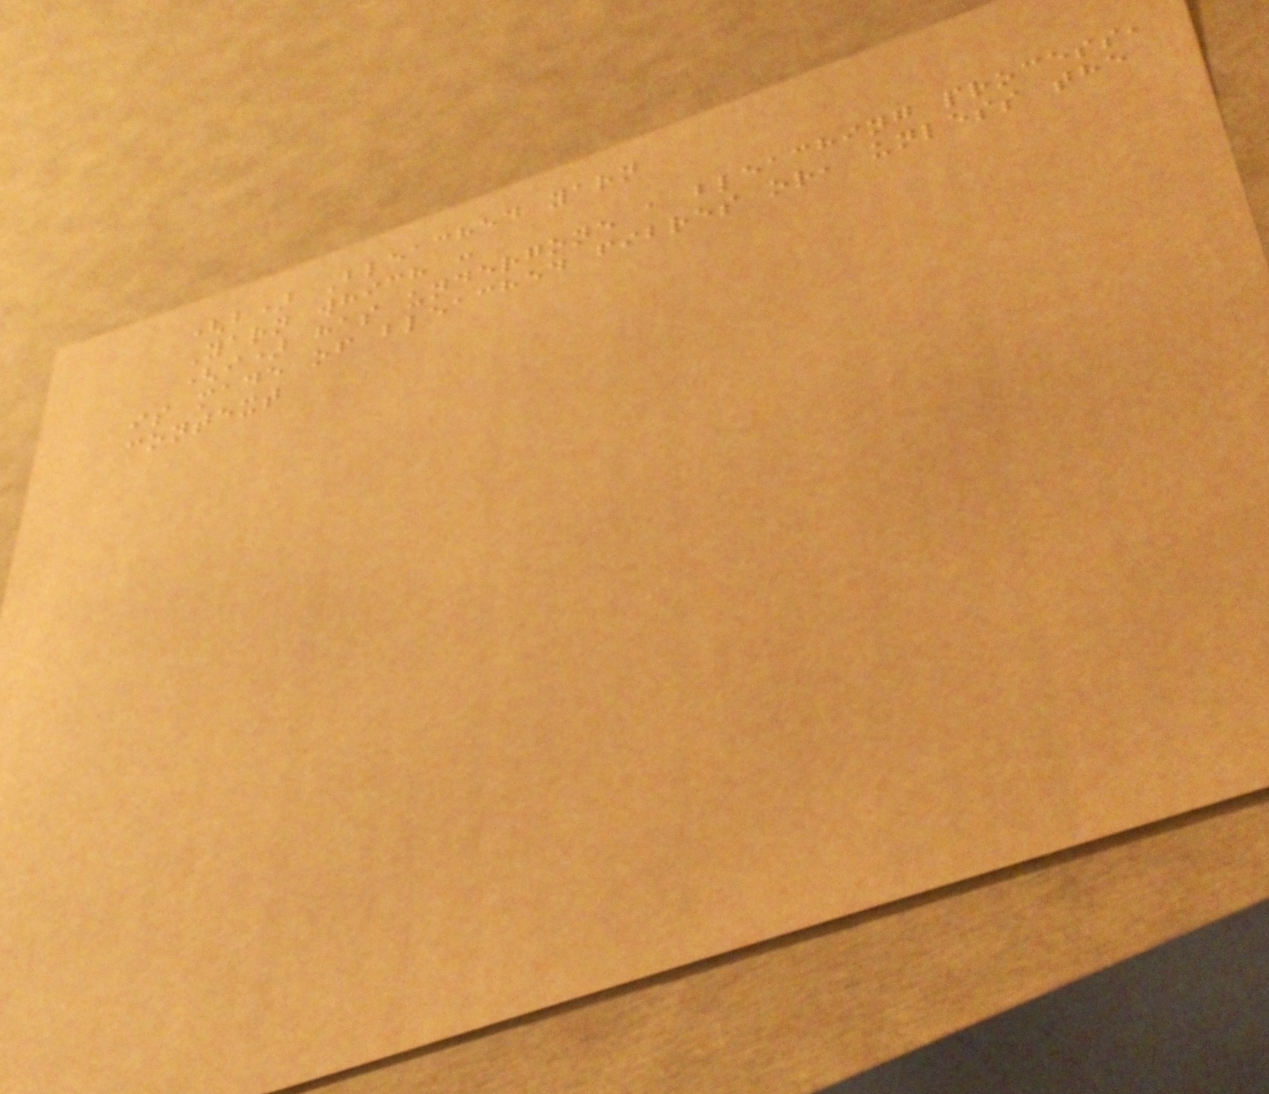(b) Bleached yarn
Yarn which :
(i) has undergone a bleaching process,
is made of bleached fibres or, unless the
context
